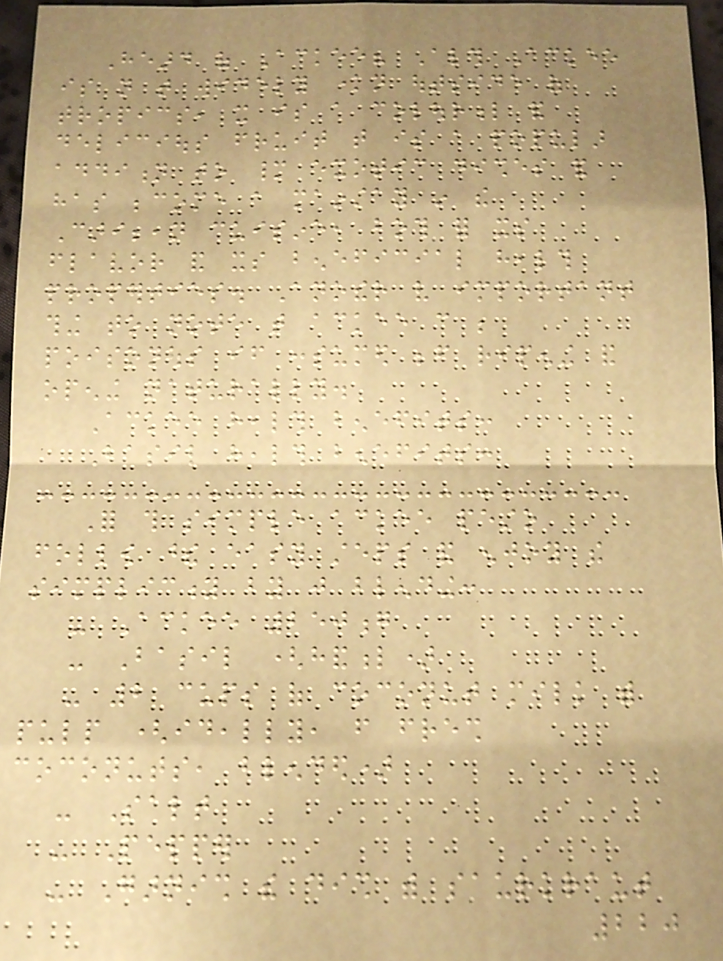Heard of Ackee? Although Ackee
is not that widely known outside of
tropics, it is a colourful and
delicious fruit that is a popular
addition to many exotic dishes and
has become a mainstay in the
Caribbean cuisine, both for its
flavor and its beneficial health
properties. Another very important
thing to note that ackee can be
poisonous if consumed before ripening and
opening naturally.
Ackee health benefits:
Basil health benefits:
For this simple ackee pesto
follow these easy steps and enjoy the
simplicity by just blending:
- Ackee 250g
- Basil (handful)
- 2 cups of coconut milk with
pulp (ideally, from fresh
coconuts, blended)
- Salt
- Pepper
- Garnish the dish with saurkraut
220
